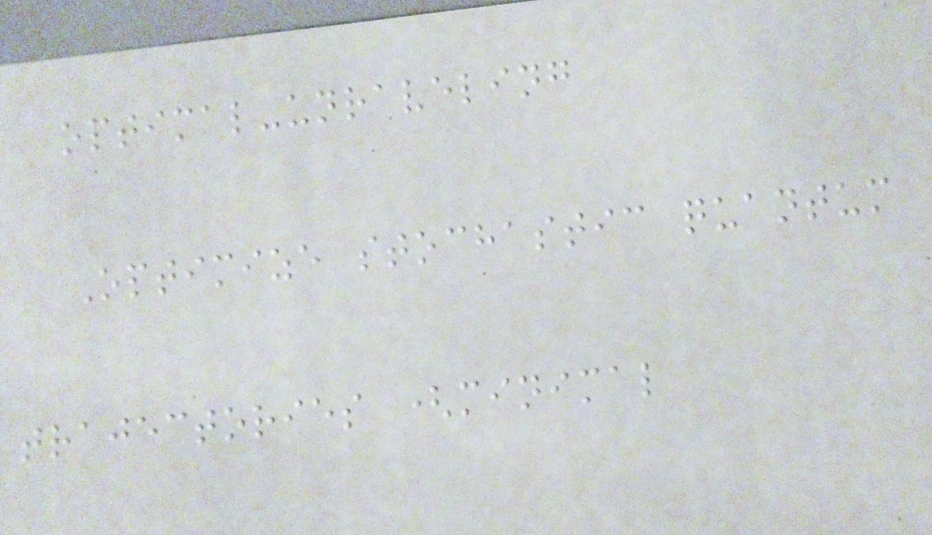optimal-unraveling
Optimize stochastic quantum
trajectories (minimal
